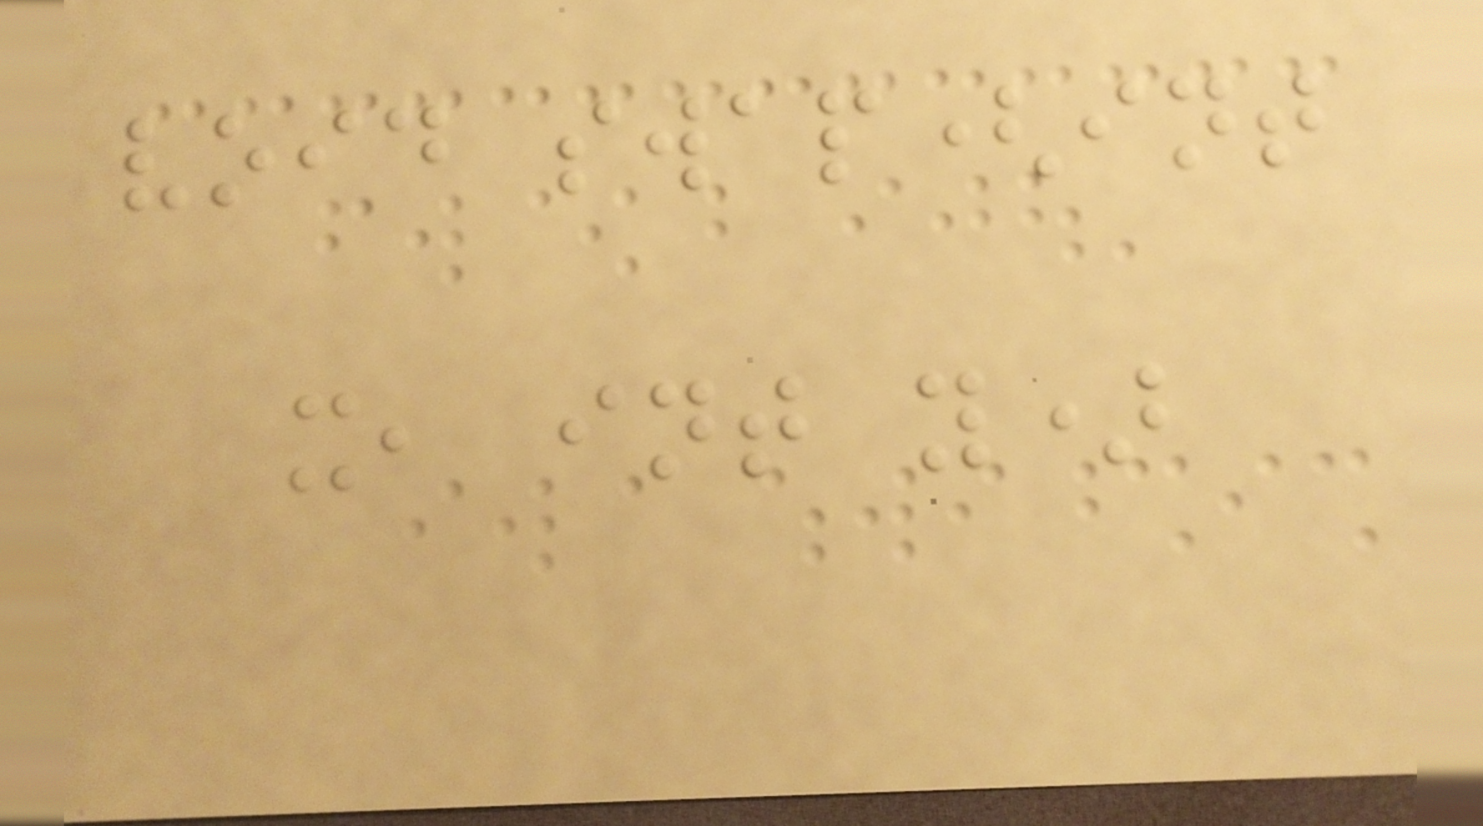void swap(int
x, int y)
